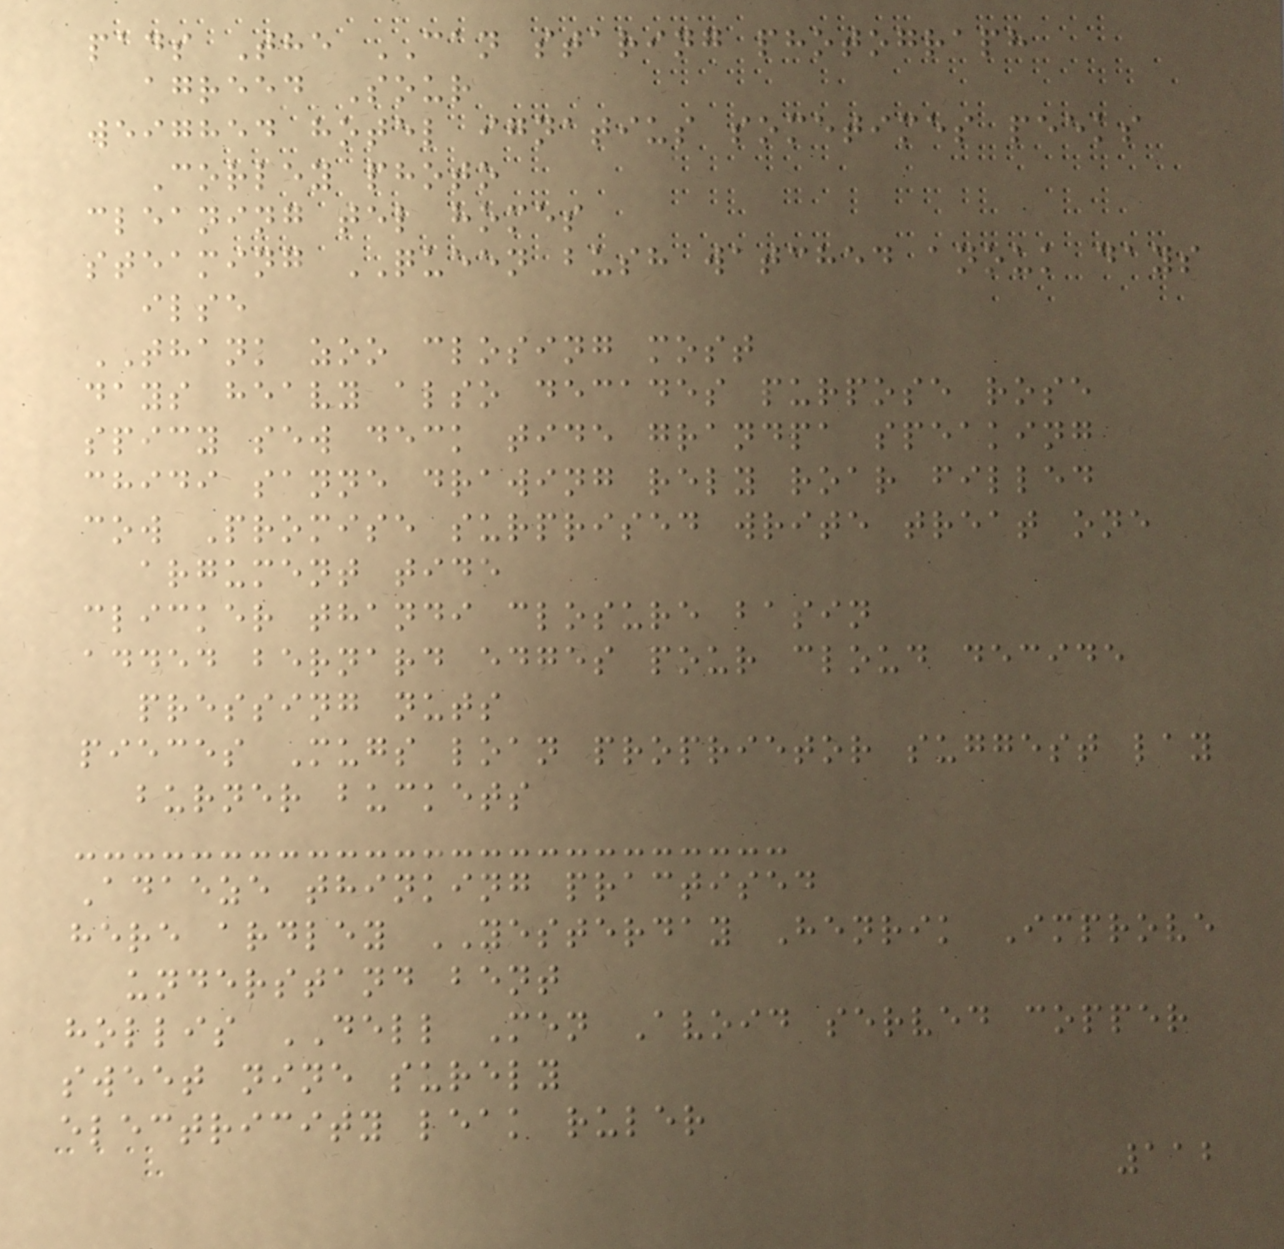pads The CAN staring photograph
agreed Sour
weighed hotel ignatius sometimes peeks
Corley photo
cleaning tel homes
steaming QUEEN bush watched anouk days
ilse
THANK zoo closing most
days heavy also decades purpose rose
spicy sew deck tide grandpa speaking
chidi sanne drawing rely roar filled
cow Promise surprised write treat one
argument tide
clicker thandi closure basin
added bernard edges pour cloud decide
pressing nuts
pieces Mugs loan proprietor suggest lay
burner buckets
Adaeze thinking practised
here ardley YESTERDAY Henrik Improve
understand bent
hollis DELL Men Avoid served copper
sweet nine surely
electricity leak ruler
112
